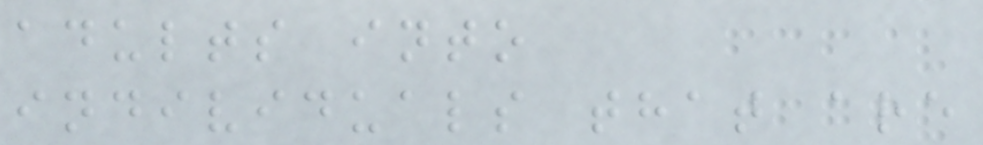adults into
individuals that are
